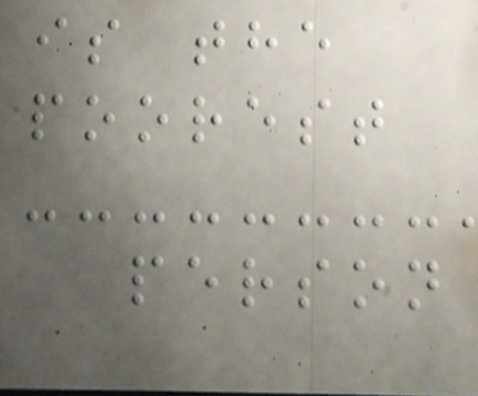is the
poorest
person
